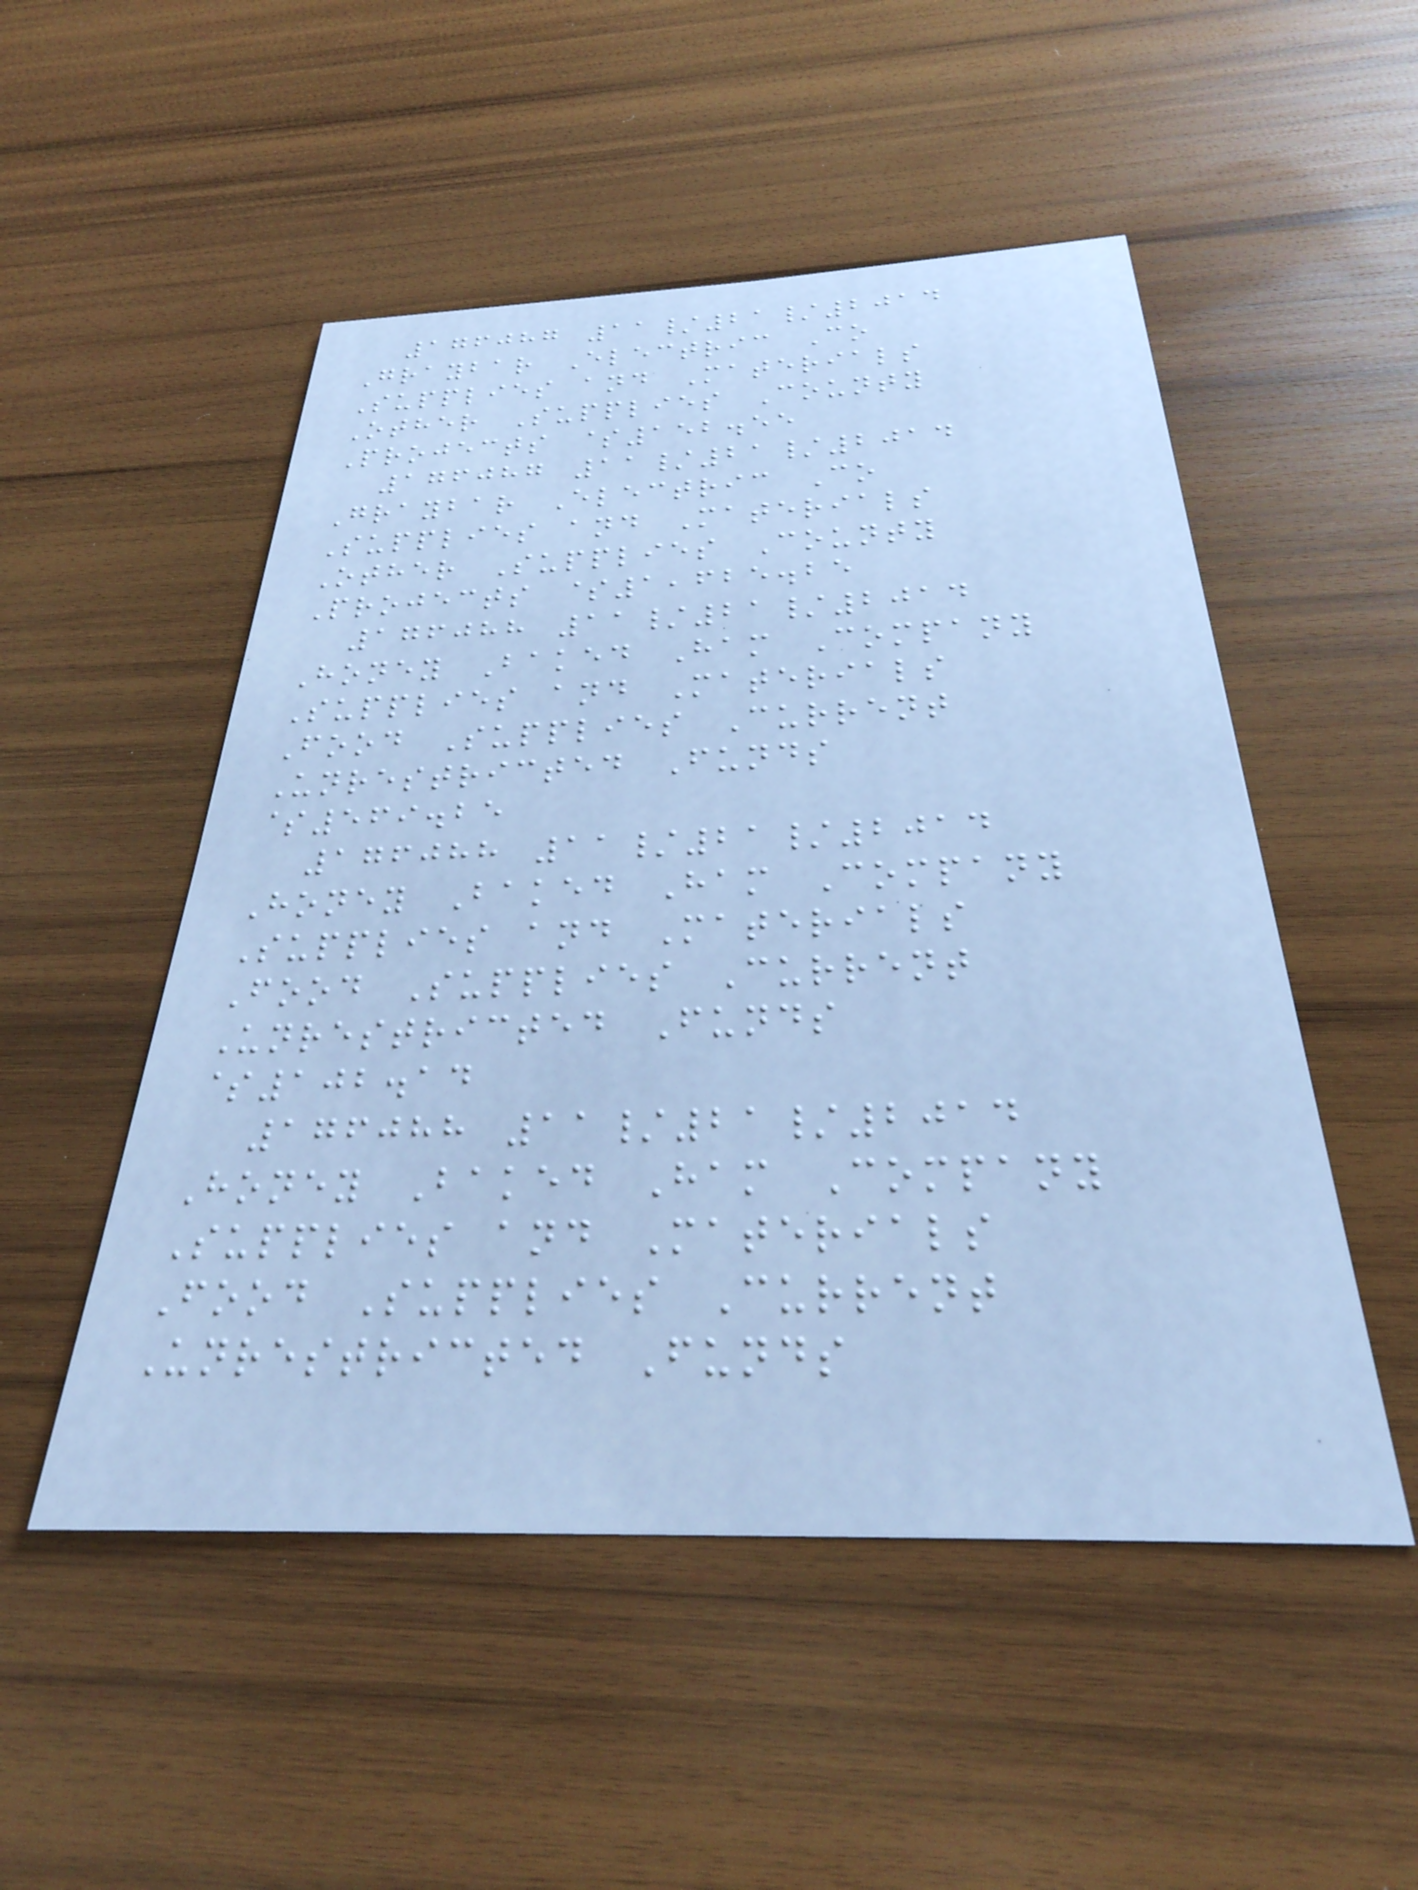176087 11/21/2014
Graybar Electric Co
Supplies and Materials
Other Supplies County
Projects $152.55
176087 11/21/2014
Graybar Electric Co
Supplies and Materials
Other Supplies County
Projects $1,625.25
176088 11/21/2014
Honey Baked Ham Company
Supplies and Materials
Food Supplies Current
Unrestricted Funds
$569.25
176088 11/21/2014
Honey Baked Ham Company
Supplies and Materials
Food Supplies Current
Unrestricted Funds
$102.14
176088 11/21/2014
Honey Baked Ham Company
Supplies and Materials
Food Supplies Current
Unrestricted Funds
